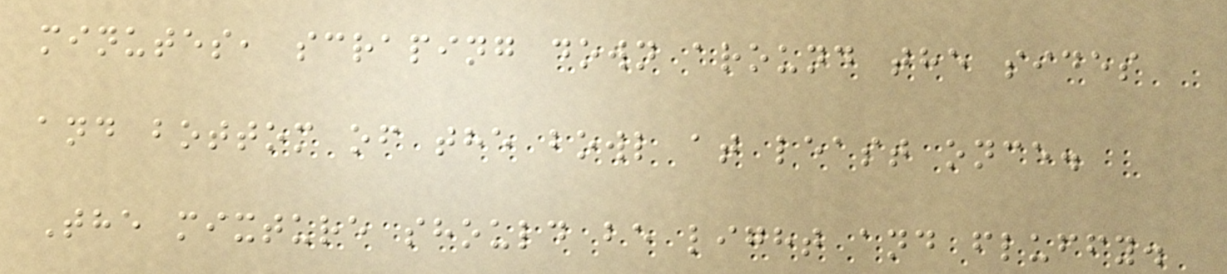minutes, scraping down around the sides
and bottom of the bowl at least once.
The mixture should be light and fluffy.
